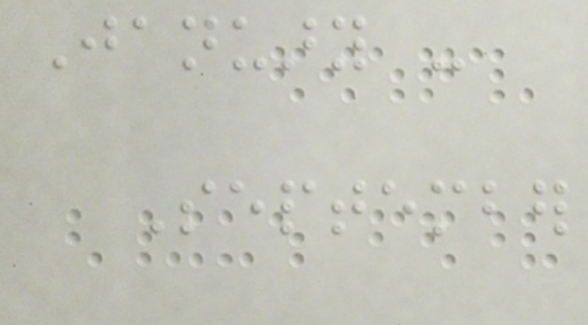January -
September
